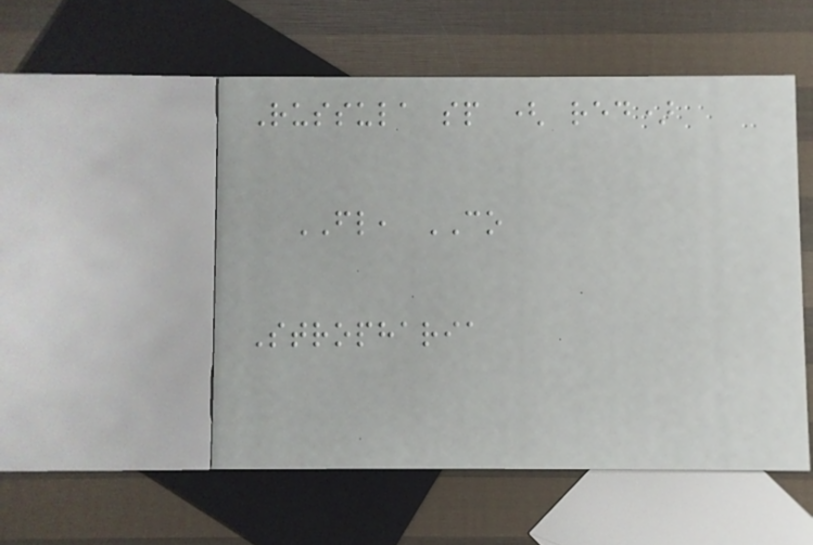Russula sp ( red)
FL, CO
Stropharia
